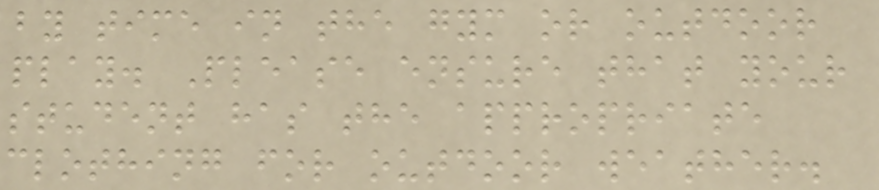by time in the gym or outdoor
play. Please ensure that your
student has the appropriate
clothing for outdoor weather.
